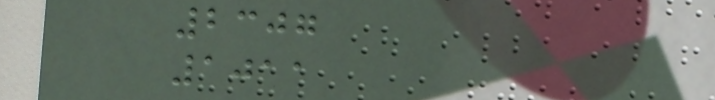2307
1011
